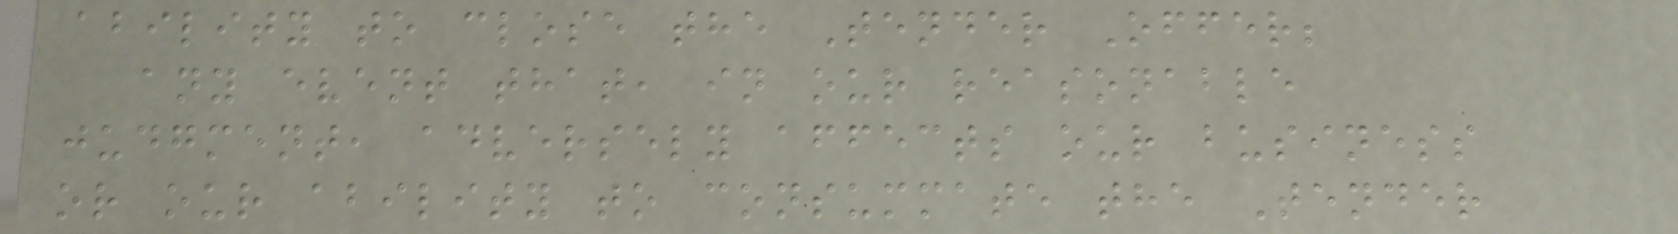ability to close the Tender Offer;
any event that, in our reasonable
judgment, adversely affects our business
or our ability to consummate the Tender
